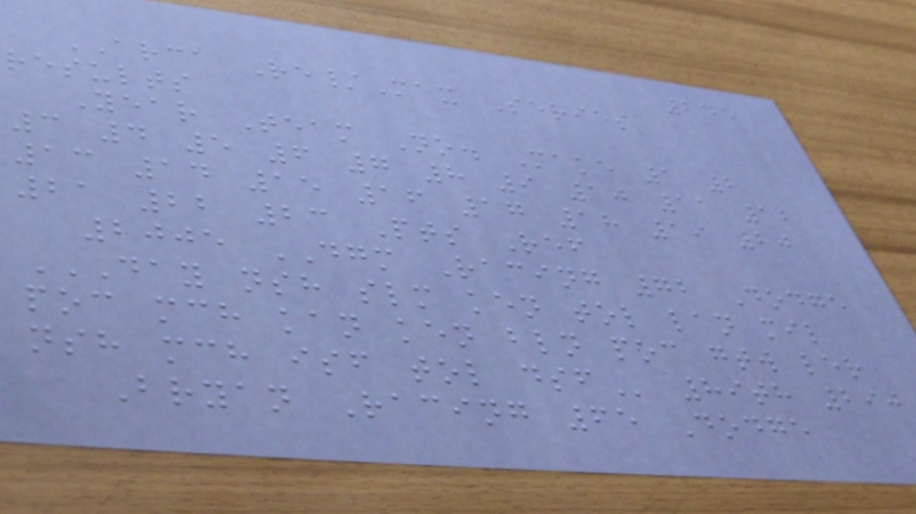245
ARCA Re/Max Series
results
Year Team No. Make 1 2
3 4 5 6 7 8 9 10 11 12
13 14 15 16 17 18 19 20
21 22 23 Pts Ref
2005 DGM Racing 72 Dodge
DAY NSH SLM KEN TOL LAN MIL
POC MCH KAN KEN BLN POC GTW LER
NSH MCH ISF TOL DSF 89th 290
Bryan Racing 65 Dodge
